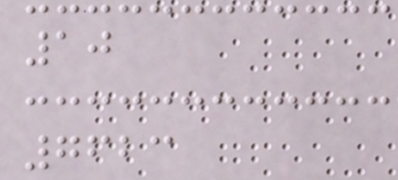10
7623
